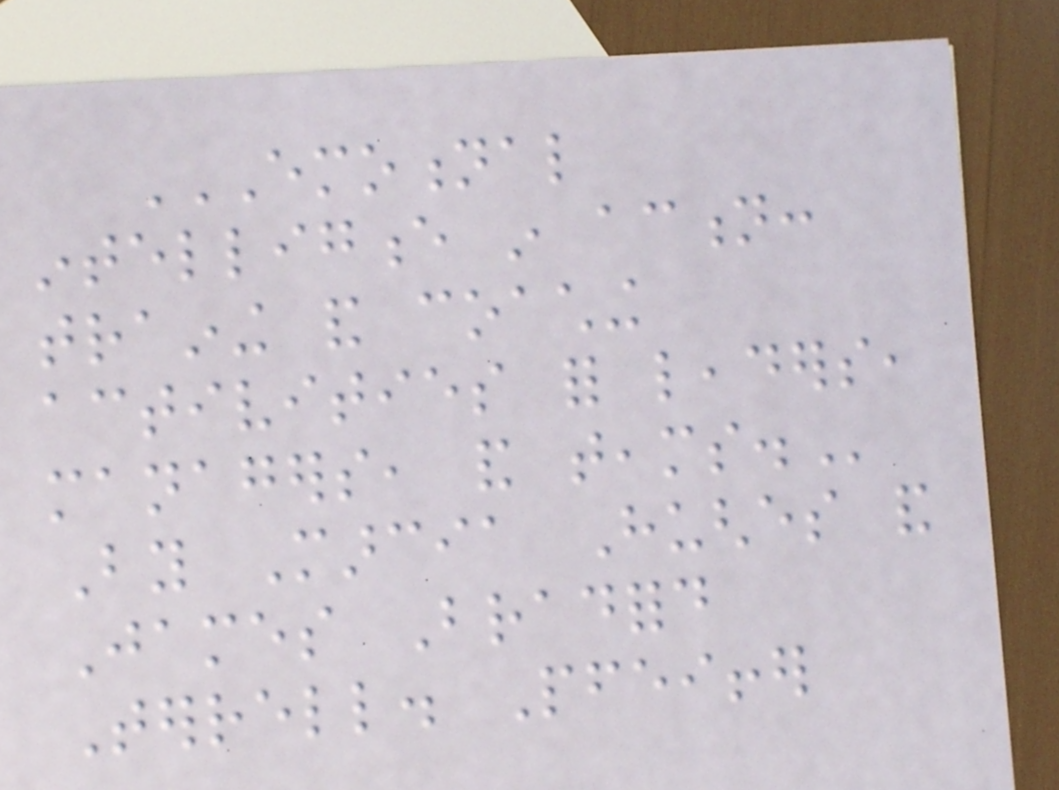EMOTIONAL
INTELLIGENCE IN ACTION:
TRAINING AND COACHING
ACTIVITIES FOR LEADERS,
MANAGERS, AND TEAMS.
By Marcia Hughes and
James Bradford
Terrell. Pfeiffer
